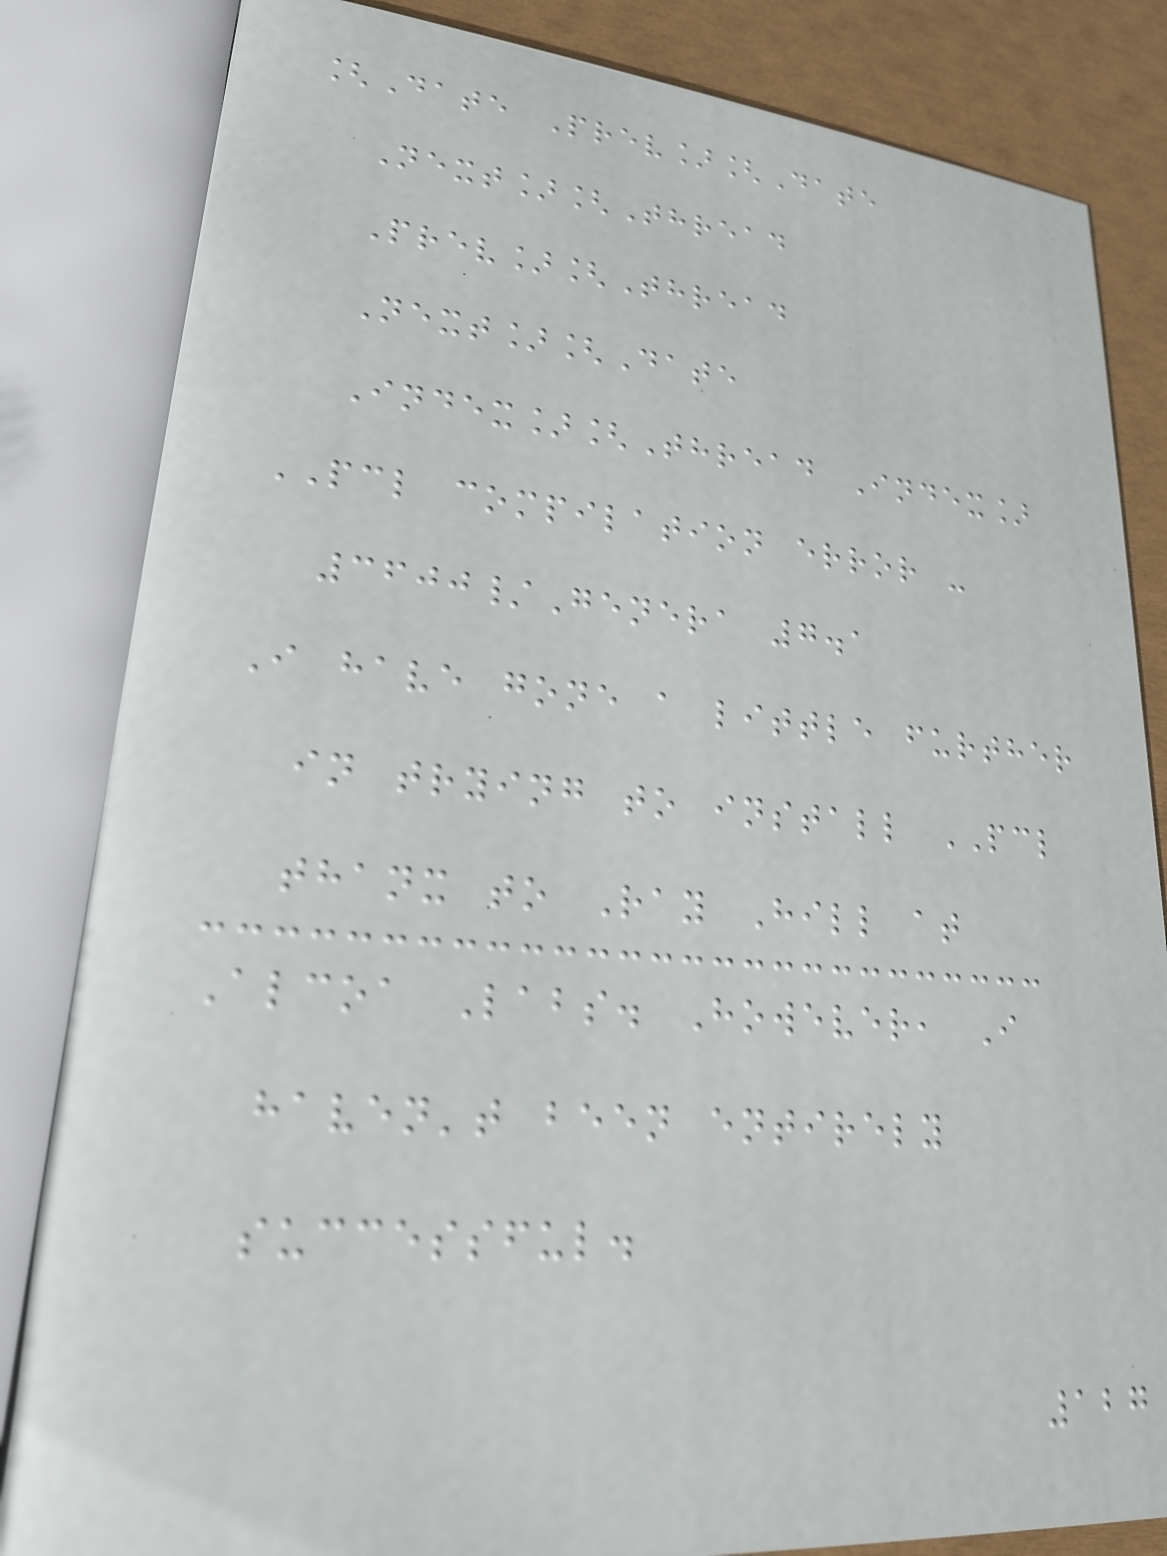[Date Prev][Date
Next][Thread
Prev][Thread
Next][Date
Index][Thread Index]
PCL compilation error -
3600/Genera 7.1
I have gone a little further
in trying to install PCL
thanx to Ray Hill at
Alcoa Labs. However, I
haven't been entirely
successful.
127
